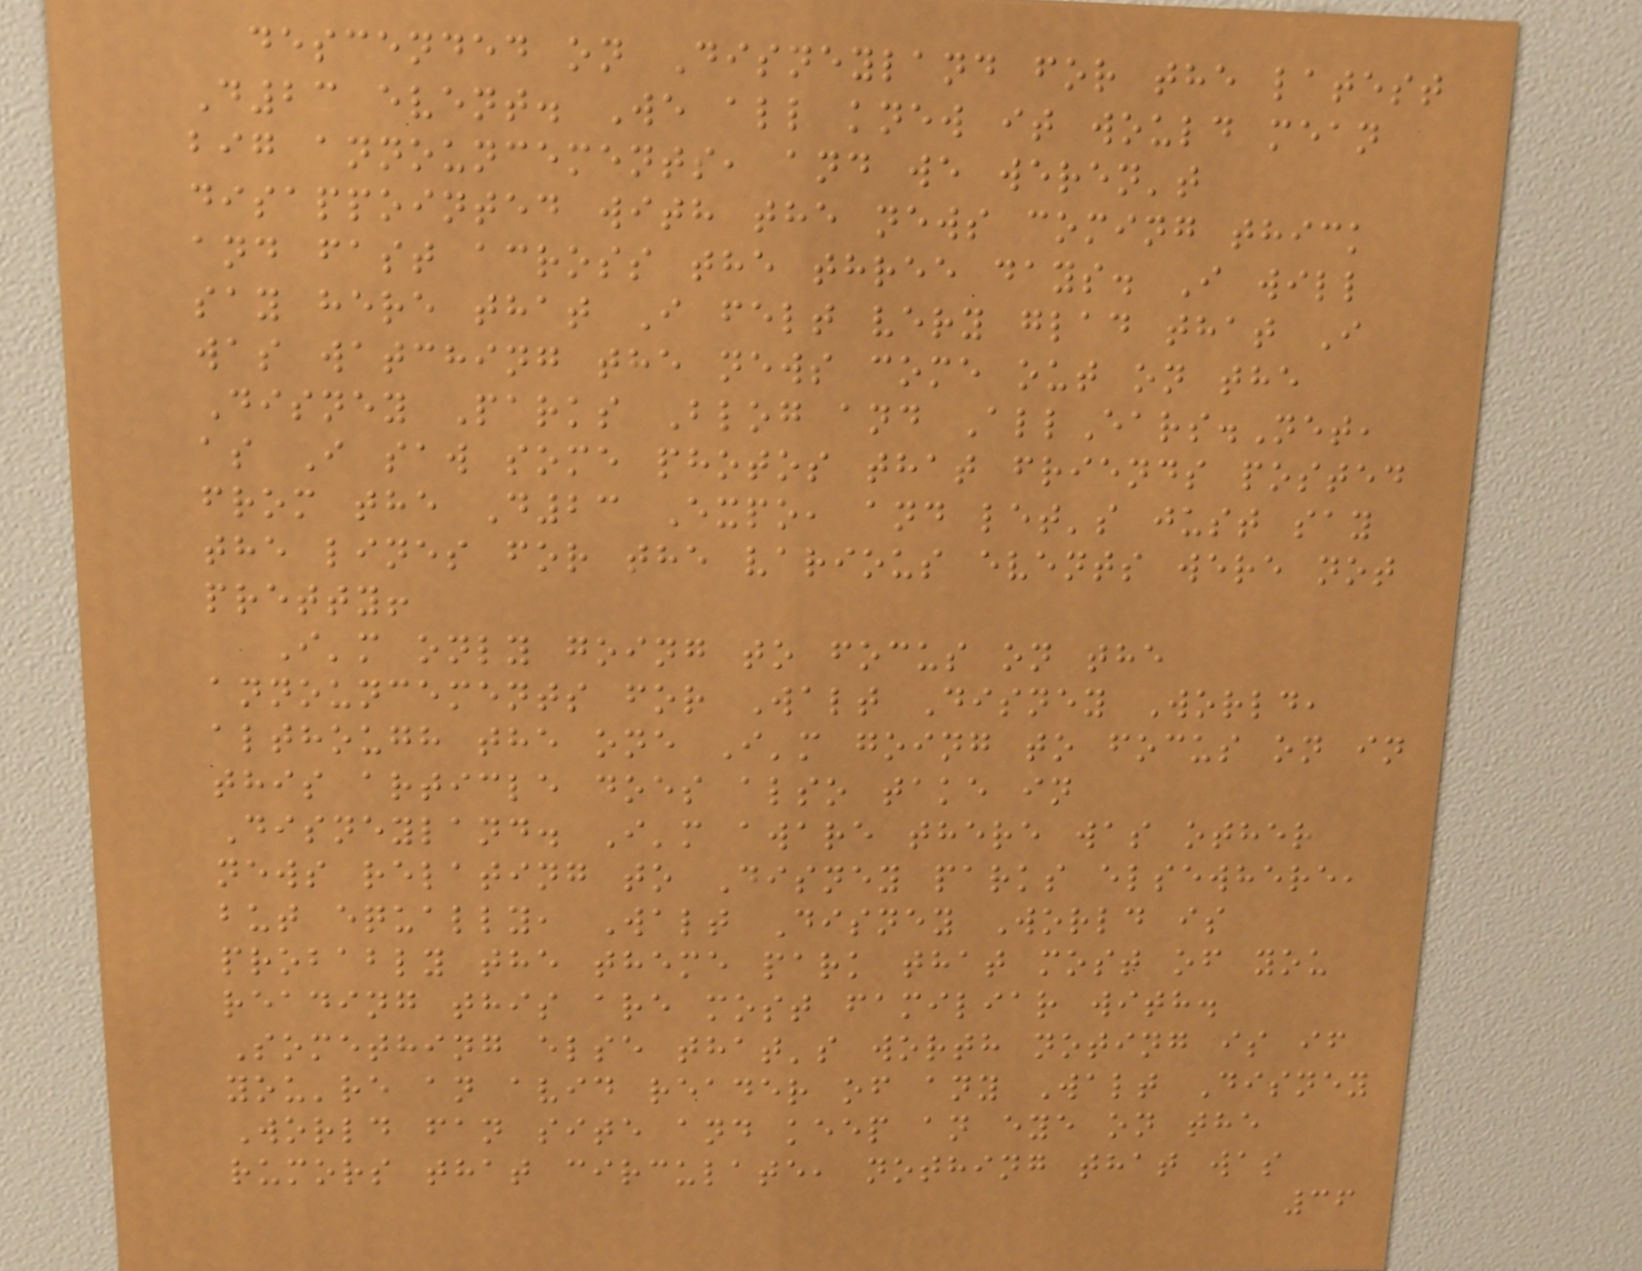descended on Disneyland for the latest
D23 event. We all knew it would mean
big announcements, and we weren't
disappointed with the news coming thick
and fast across the three days. I will
say here that I felt very glad that I
was watching the news come out on the
Disney Parks Blog and AllEars.Net,
as I saw some photos that friends posted
from the D23 Expo, and let's just say
the lines for the various events were not
pretty!
I'm only going to focus on the
announcements for Walt Disney World,
although the one I'm going to focus on in
this article does also take in
Disneyland. I'm aware there was other
news relating to Disney parks elsewhere,
but equally, Walt Disney World is
probably the theme park that most of you
reading this are most familiar with.
Something else that's worth noting is if
you're an avid reader of any Walt Disney
World fan site and keep an eye on the
rumors that circulate, nothing that was
36
